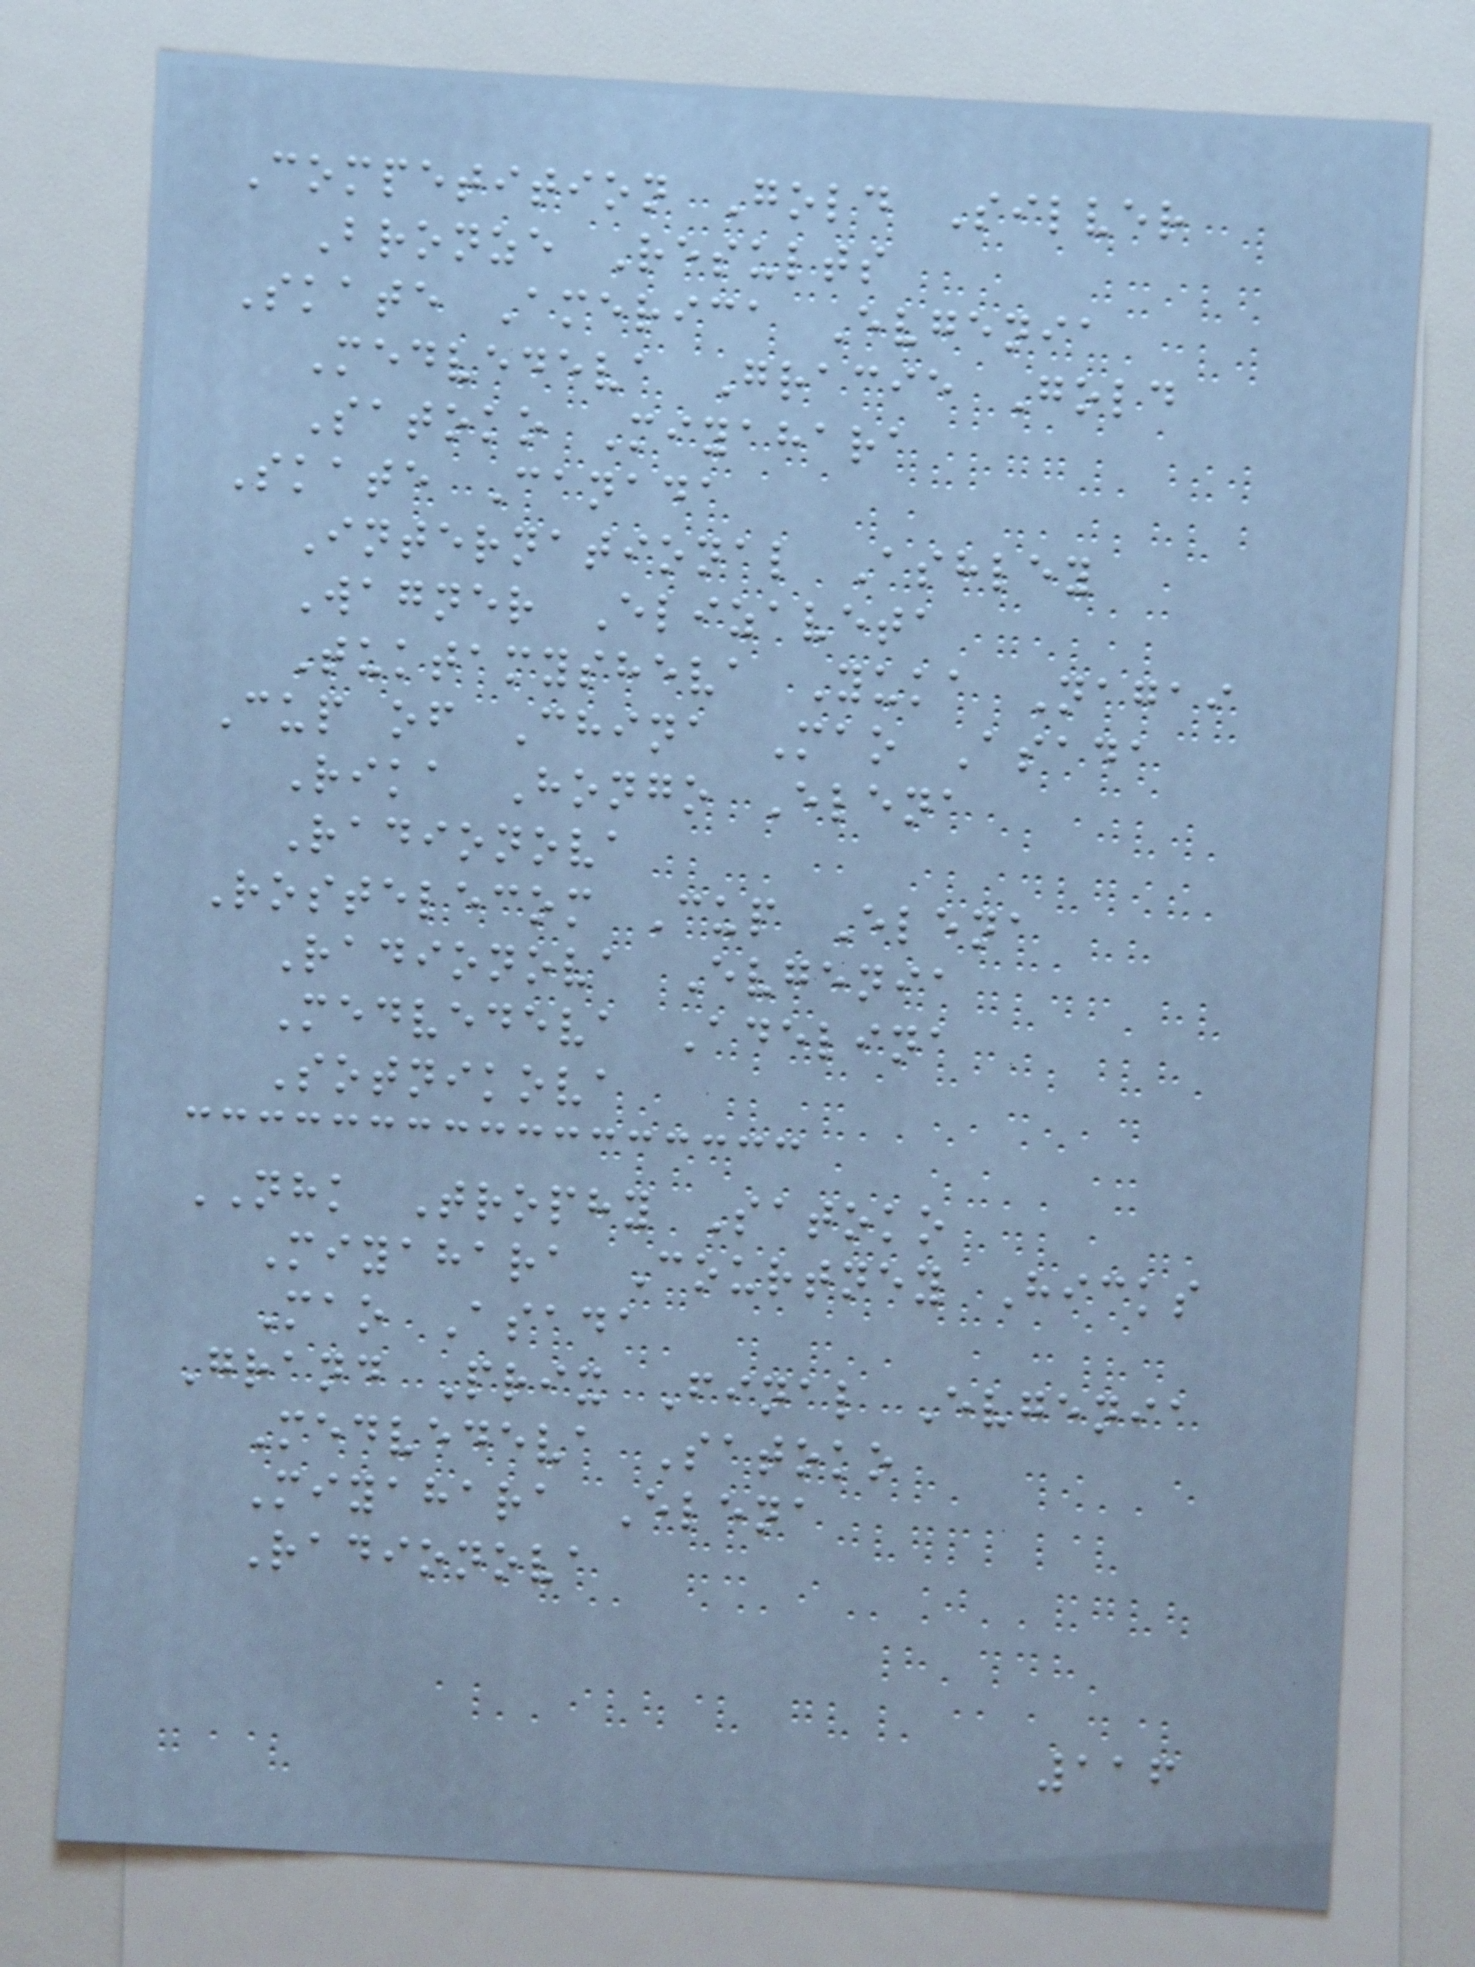Competition Gold Silver
Bronze Results
Skate America Evgenia
Medvedeva Gracie Gold
Satoko Miyahara
Skate Canada
International Ashley
Wagner Elizaveta
Tuktamysheva Yuka Nagai
Cup of China Mao Asada
Rika Hongo Elena
Radionova
Rostelecom Cup Elena
Radionova Evgenia
Medvedeva Adelina
Sotnikova
NHK Trophy Satoko
Miyahara Courtney Hicks
Mao Asada
Grand Prix Final Evgenia
Medvedeva Satoko
Miyahara Elena
Radionova
116
